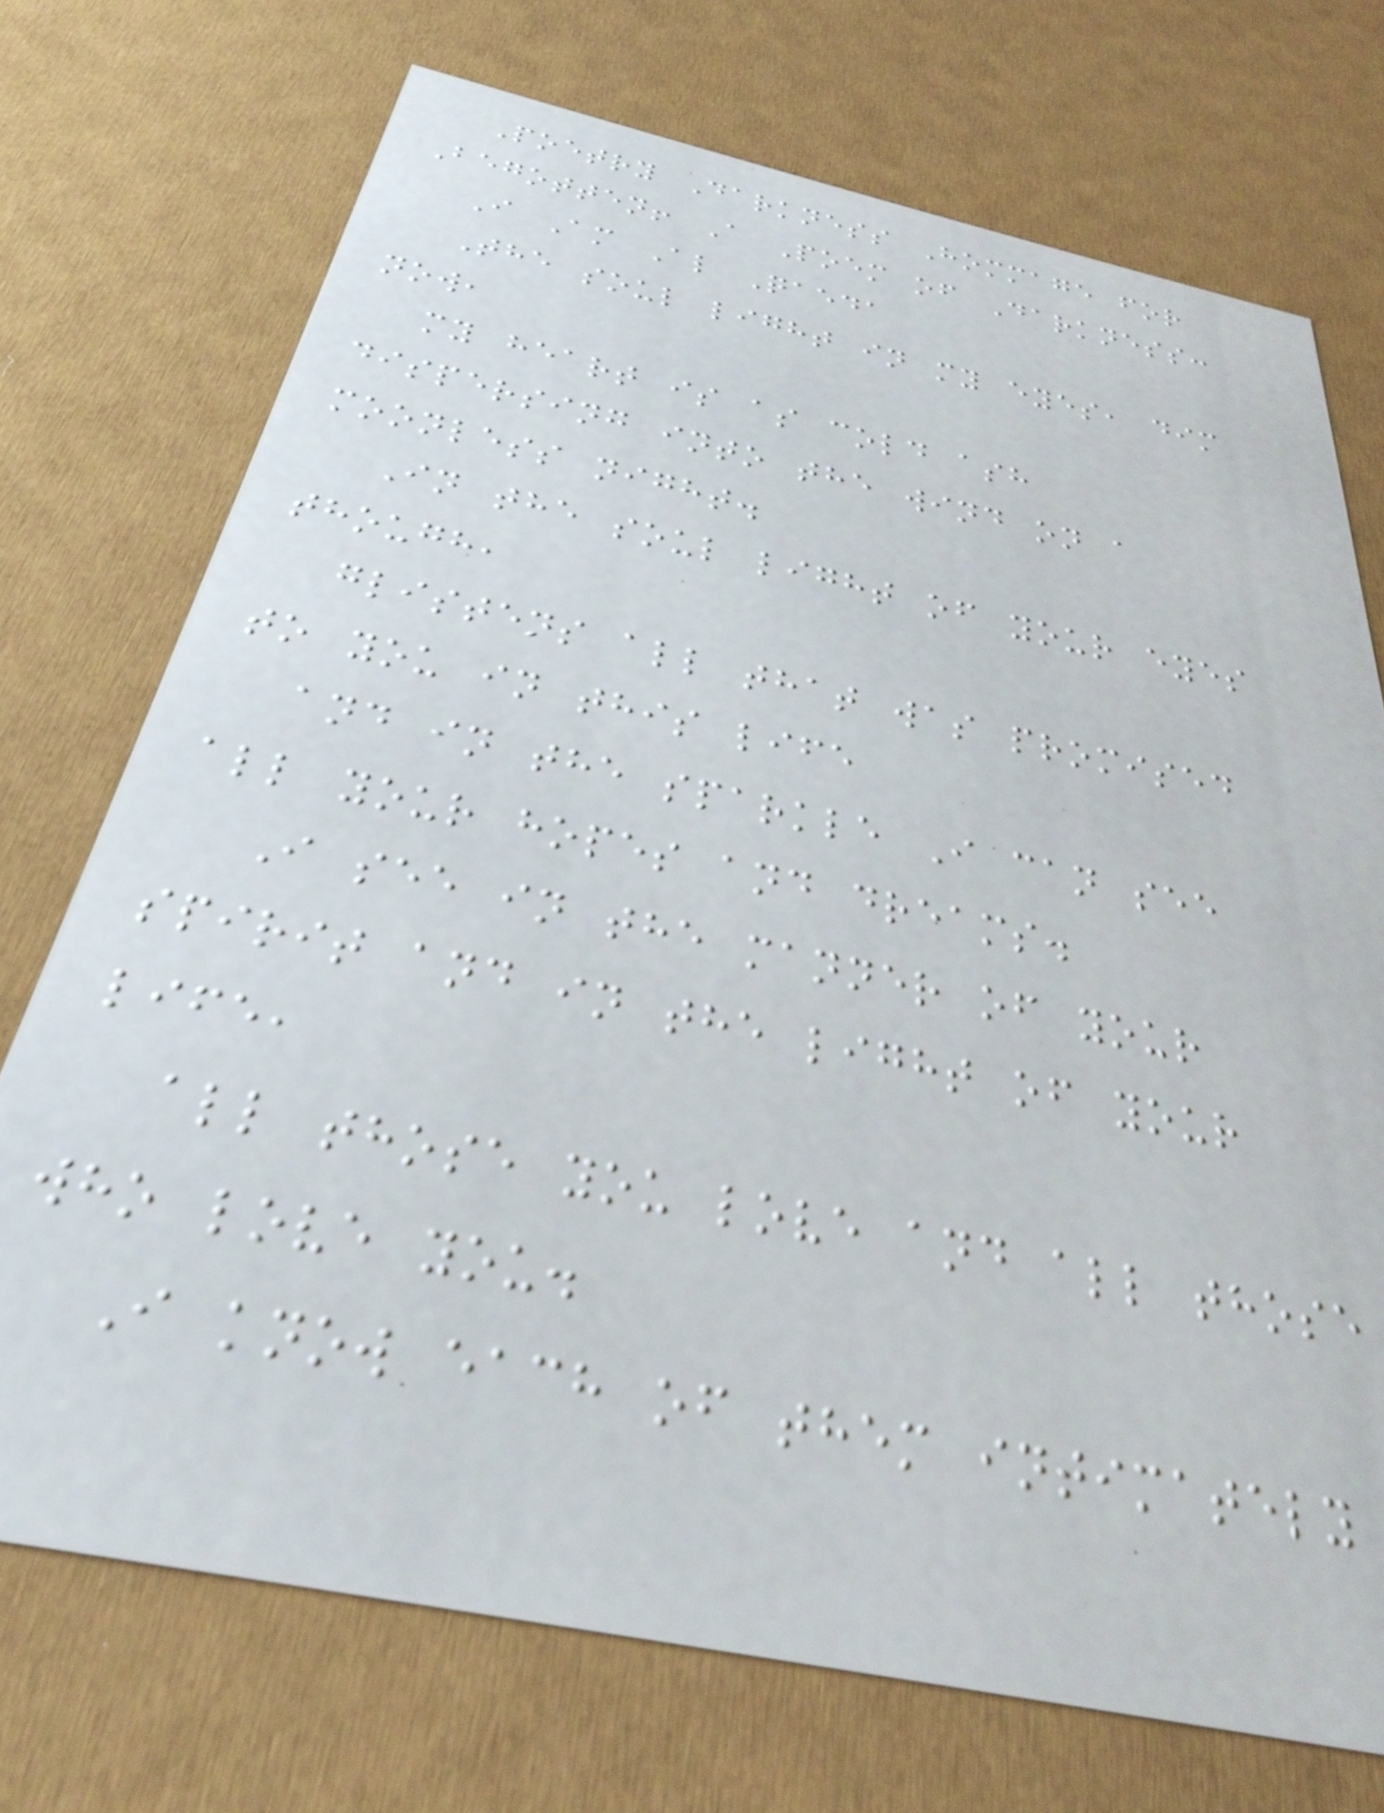Poetry Darkness Hommage for
Begotten! A Poem of Darkness:
I Am Al Qaeda
The soul light in my eyes, dim
now,
my heart is as cold ash
dispersing into the wind on a
moonless night.
In the soul light of your eyes
though,
glistens all that was promised
to you in this life
and in the sparkle I can see
all your hopes and dreams.
I see in the manner of your
spirit and in the light of your
life,
all those you love and all those
who love you.
I know each of them intimately
